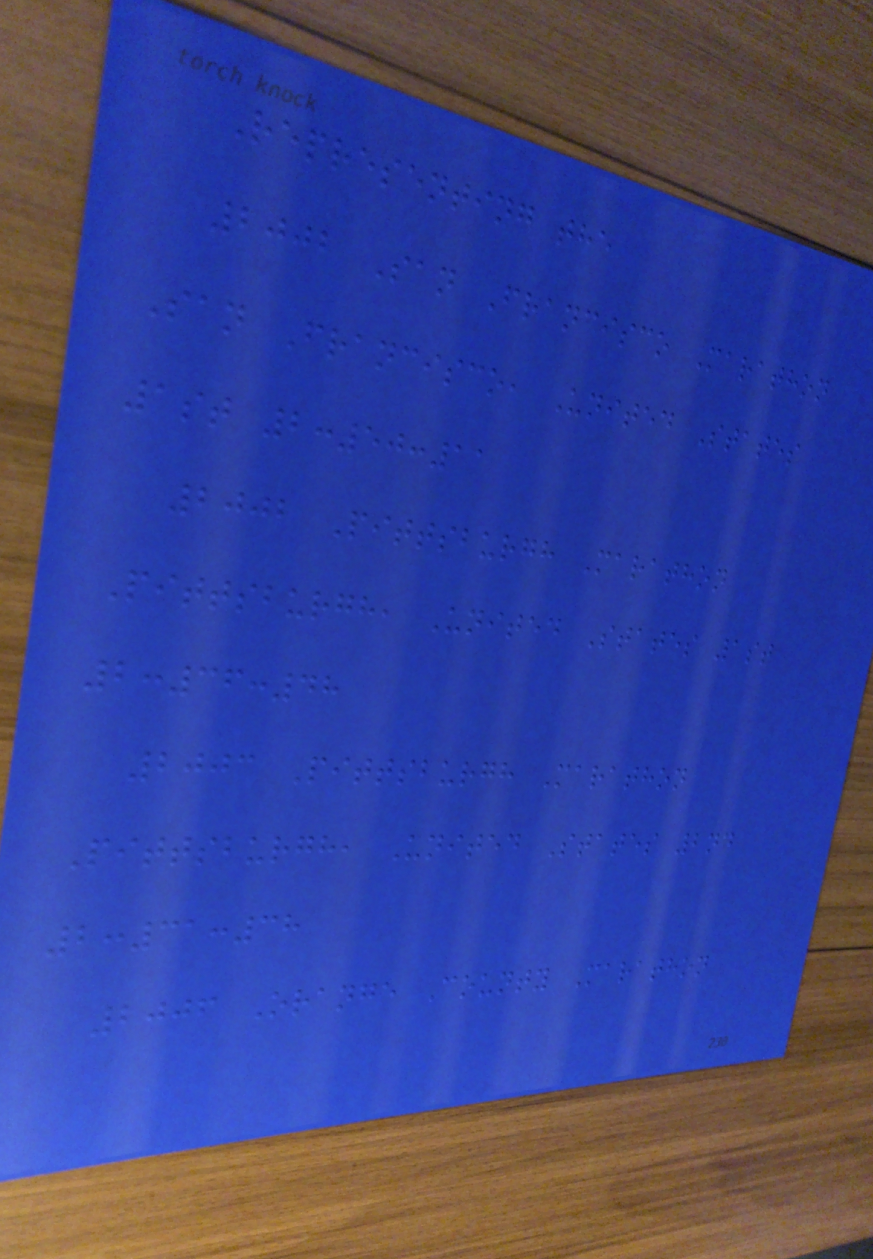Representing the
2002 San Francisco Marathon
San Francisco, United States
1st 2:50:11
2002 Pittsburgh Marathon
Pittsburgh, United States 1st
2:36:48
2003 Pittsburgh Marathon
Pittsburgh, United States 2nd
2:31:38
2006 Orange County Marathon
